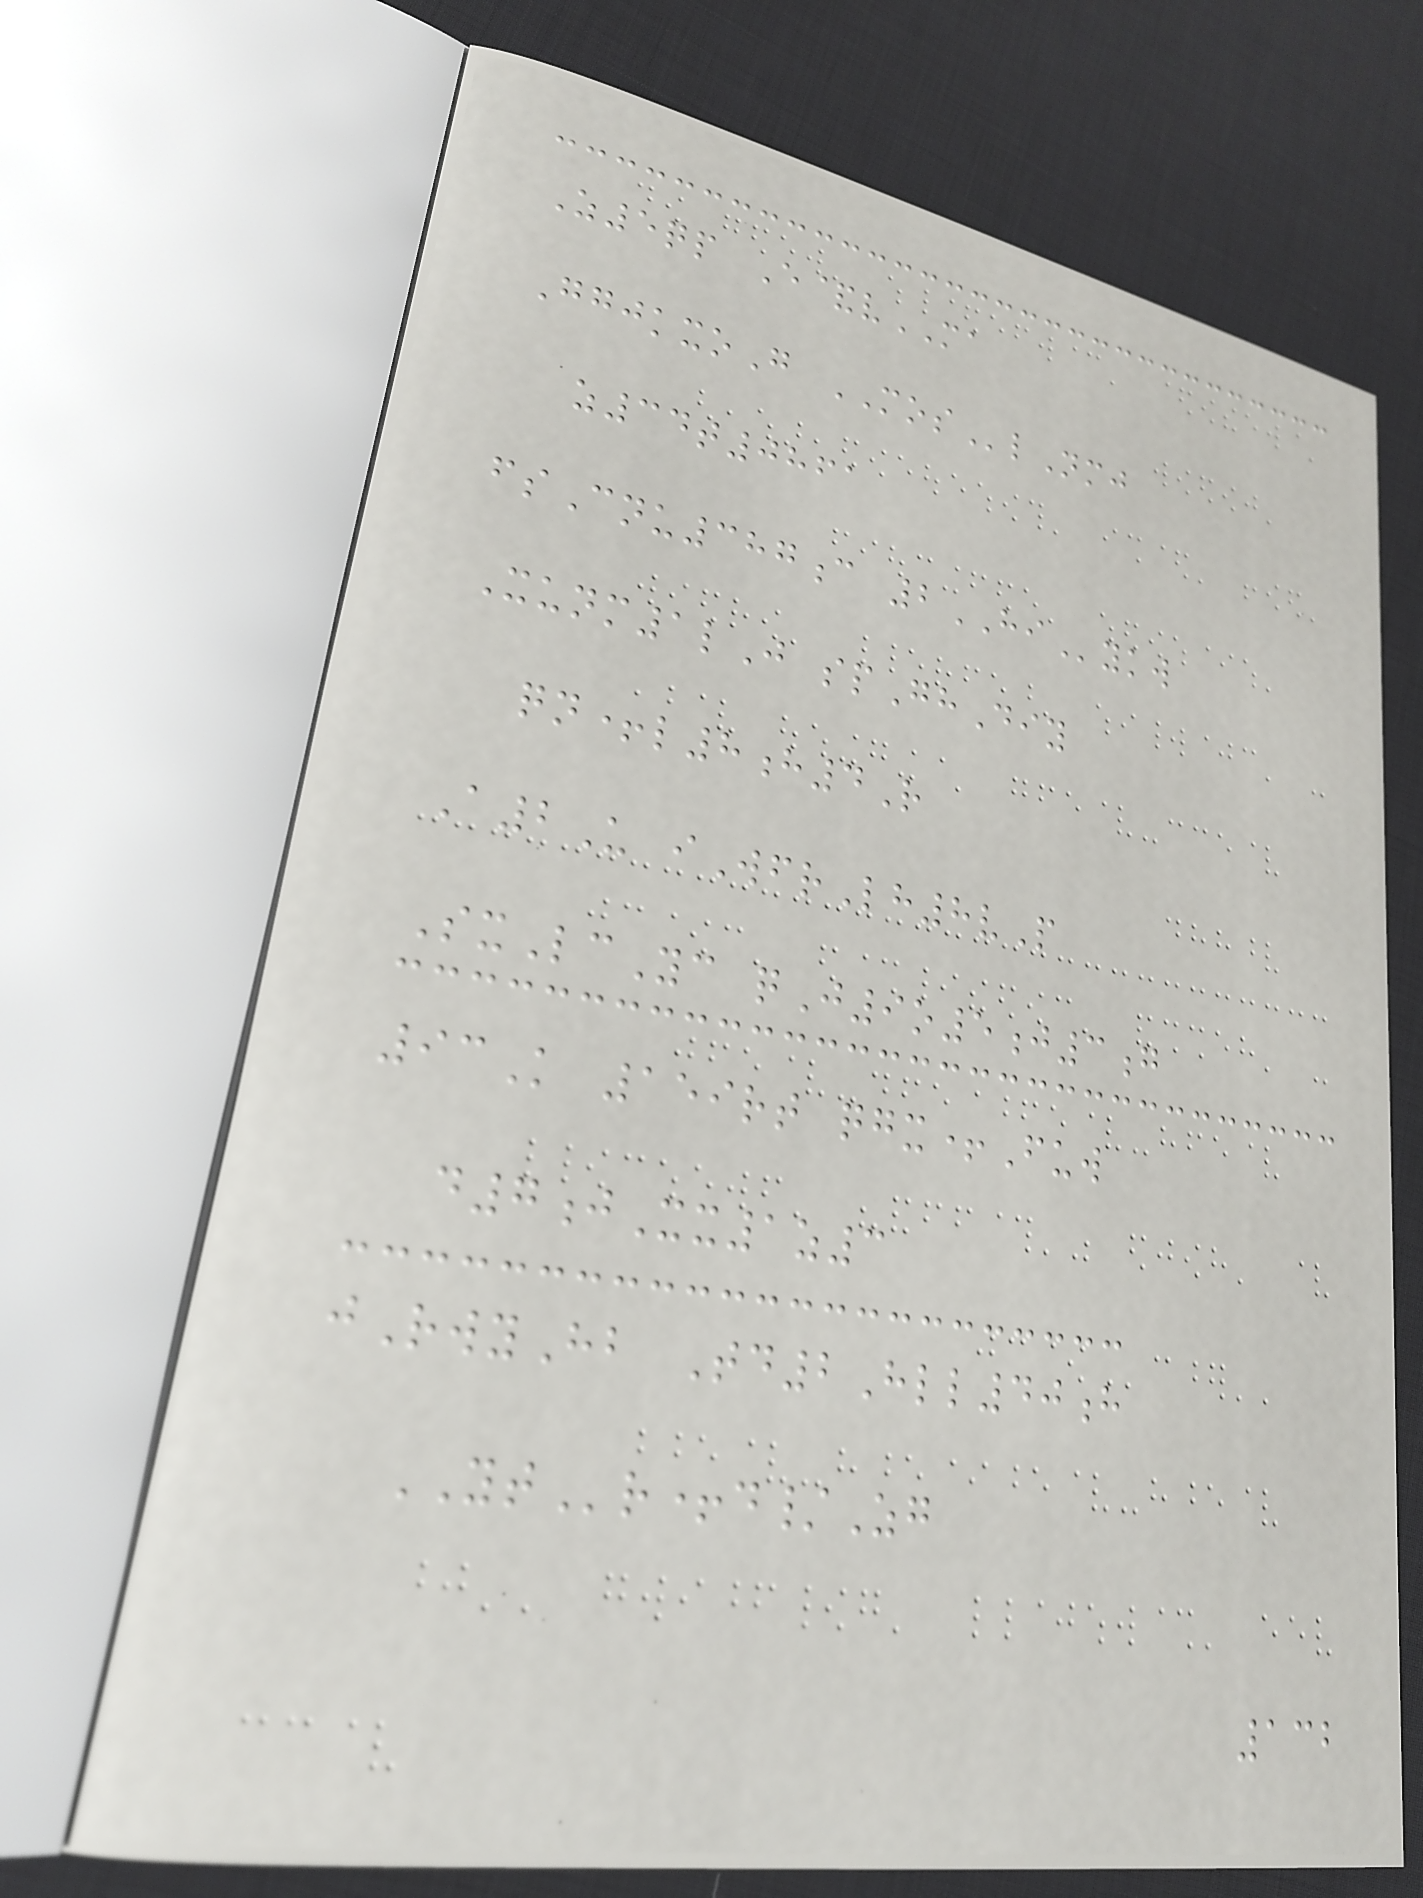Z5qp E&vMA
GgjkxoG MOSlNmj
z34t0861
fsCnu387c 2HIykw
Xunm1lJ spGhDiy
qn+l8h4R
A2U iWfrLh8vP
SxLcYc qJ9o5j3g
93K 159rt qgx+Fuw
d7jXx1z3
jRwyHb Td2Hll40h
YTr+d/Zg
132
